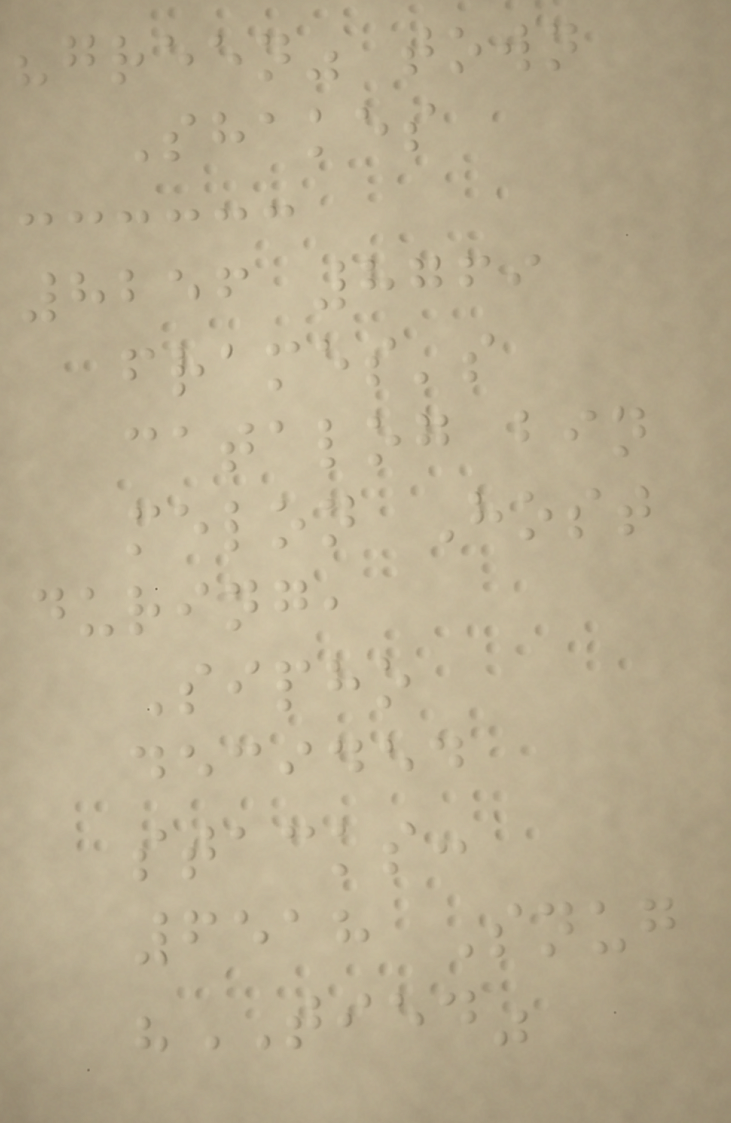"green" town
Shakes
8256 8769
frames's
catalog bin
melon Host
during,
Sipho
decided
stacks:
6518 Snug
"TIED"
